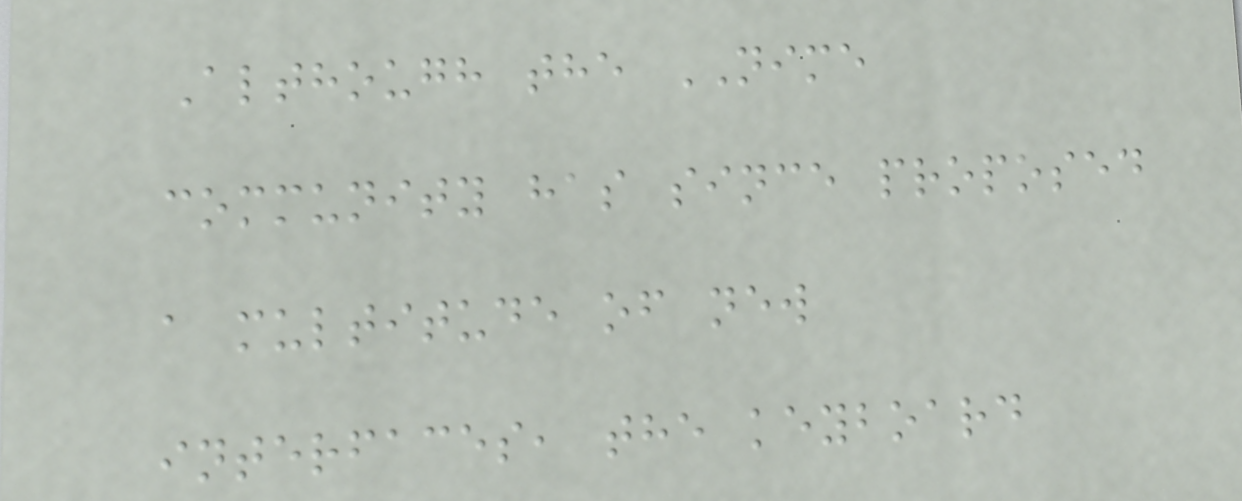Although the NIME
community has since proposed
a multitude of new
interfaces, the keyboard
